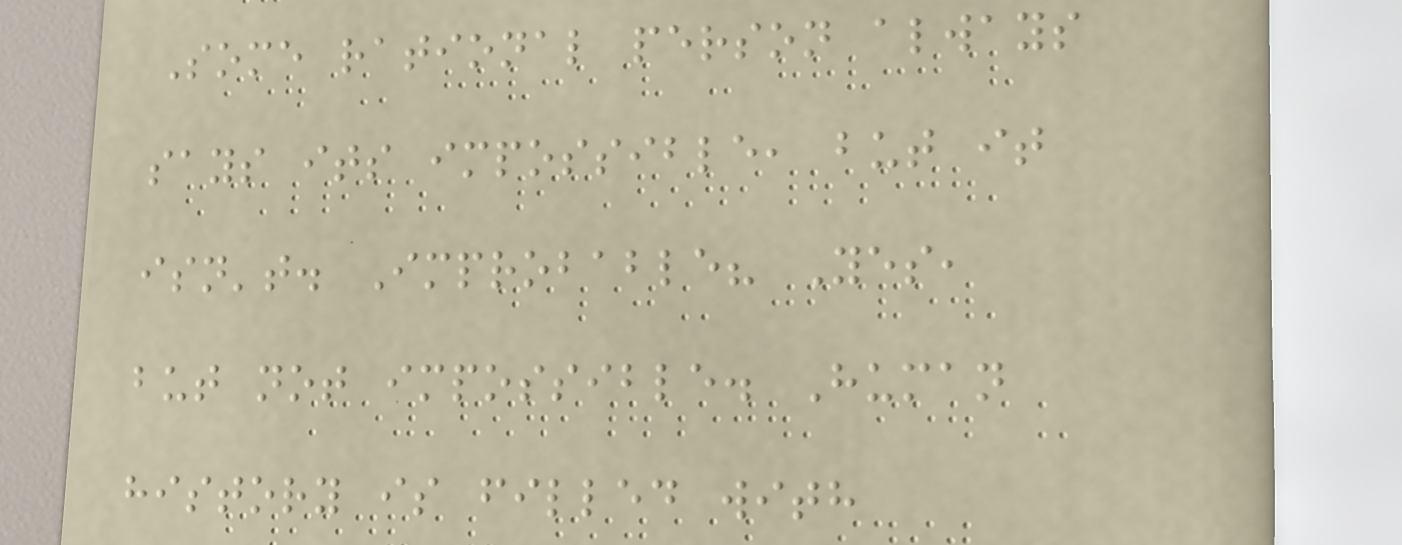Some rational person always
says its impossible, but it
isn't. Improbable? Yes,
but not impossible. Human
history is filled with
